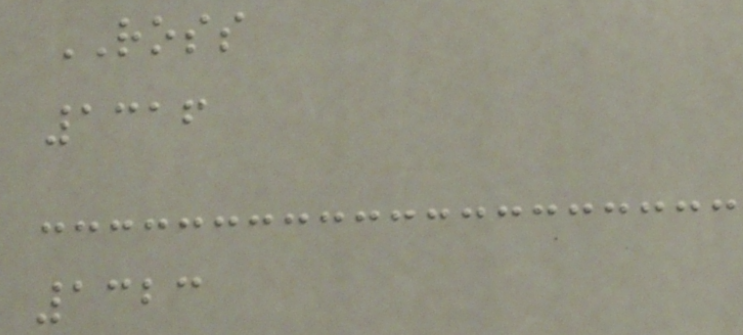ROSS
1316
1323
